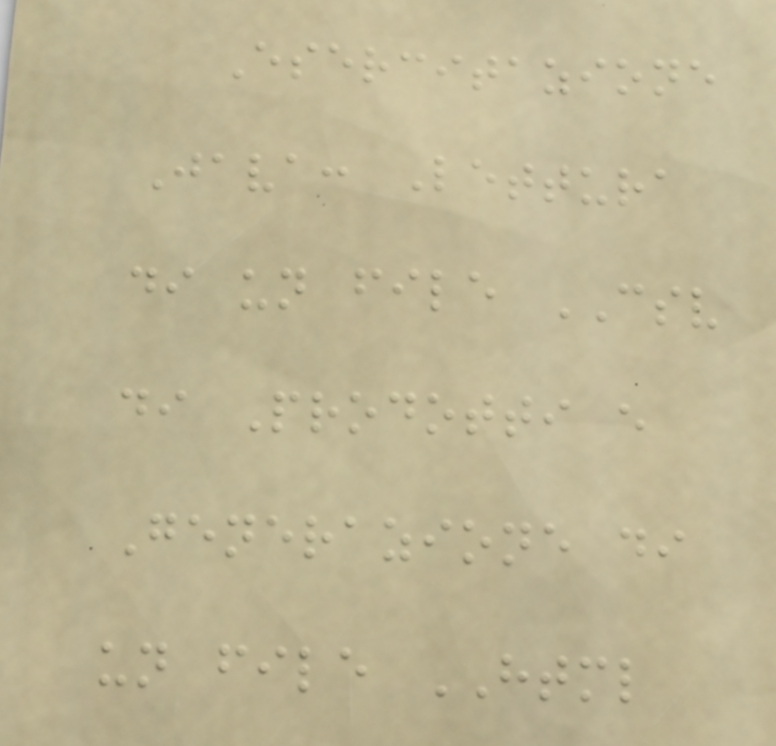Esercitazione
Java: Lettura
di un file CSV
di Prodotti e
Generazione di
un file HTML
